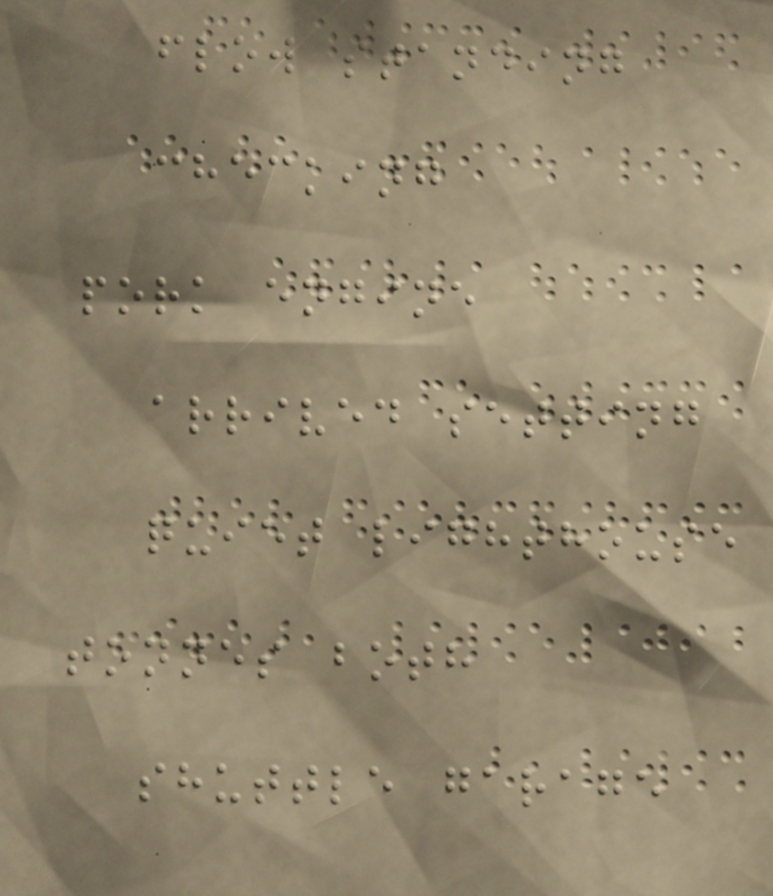flow standing
checking
pork engine
arrived setting
quiet lighthouse
tonnes both
shuttle garage
